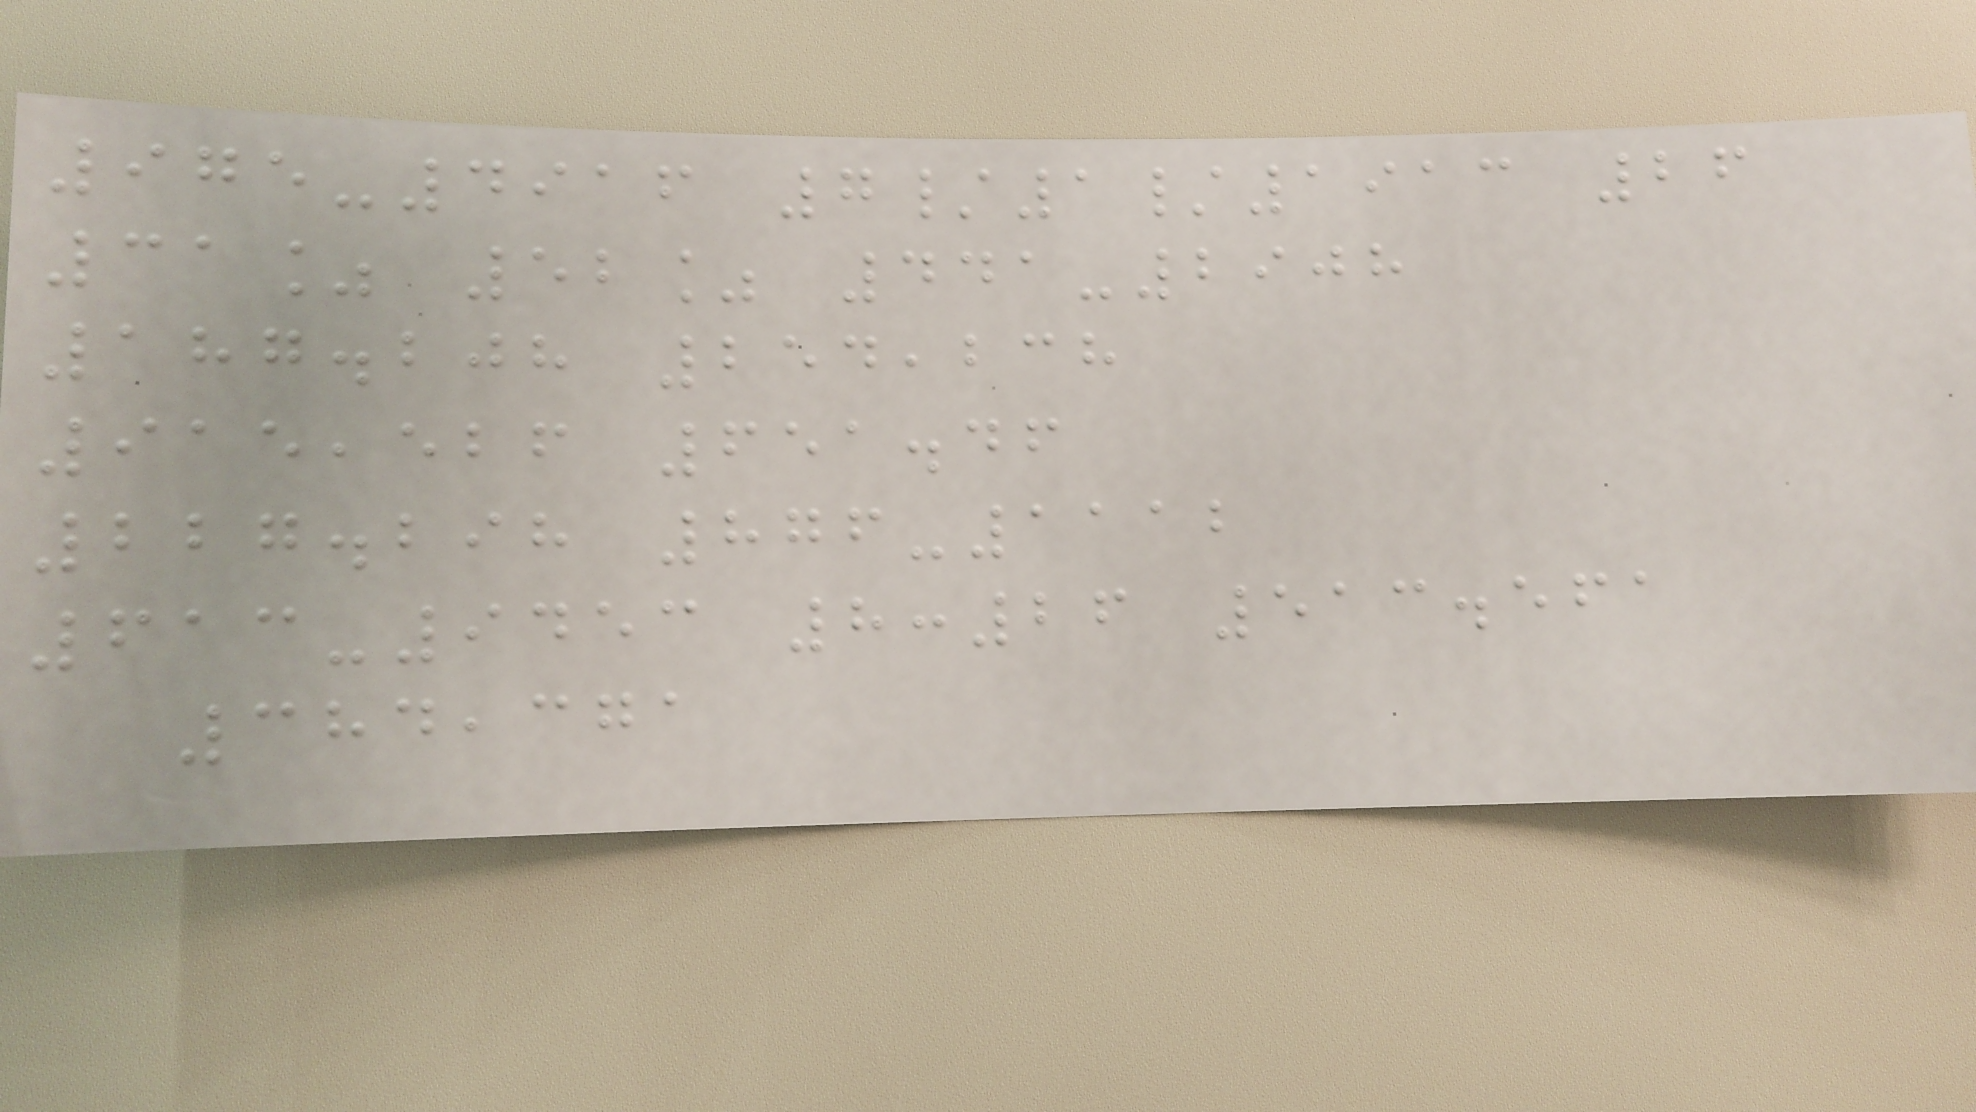975-4916 7/1/1913 26
31% 52% 441-2908
187.208 254,238
915,526 651.46
227.298 876-1112
613-9453 8:26 513.561
384,371
